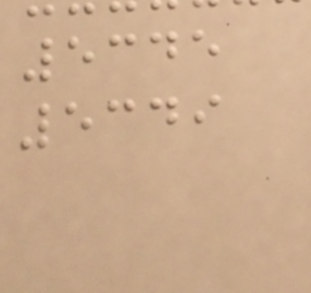5345
5349
